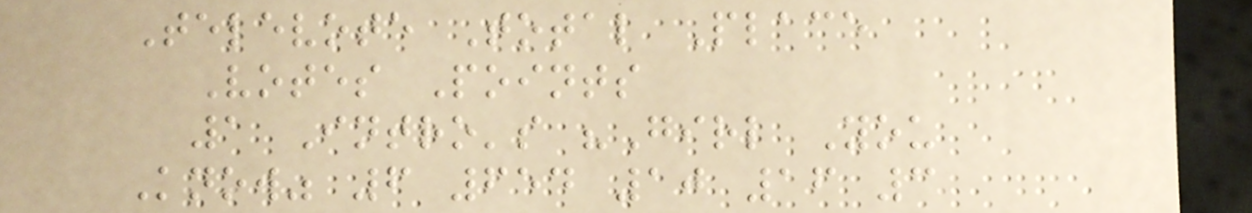Televote Total Place
Votes Points
1 Intro's "Girl You
Know" 6 654 10 16 3
